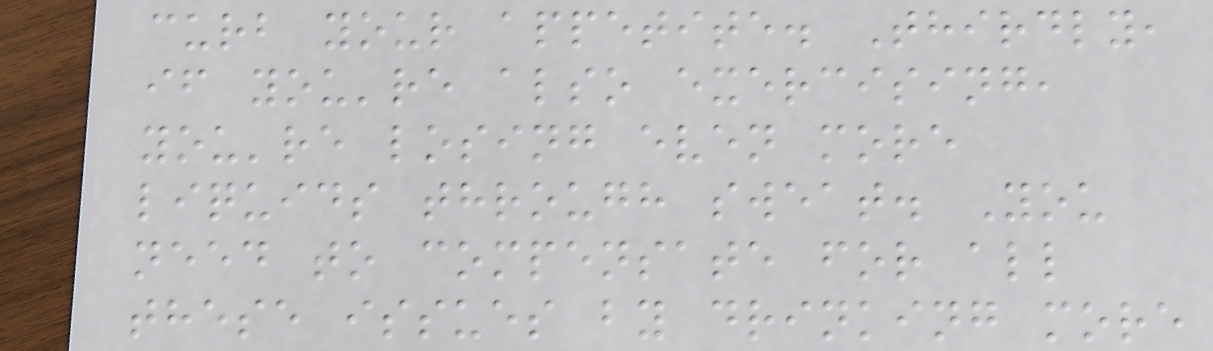curb your appetite. Thirdly,
if you're also exercising,
you're losing even more
liquids through sweat. You
need to compensate for all
these issues by drinking more
